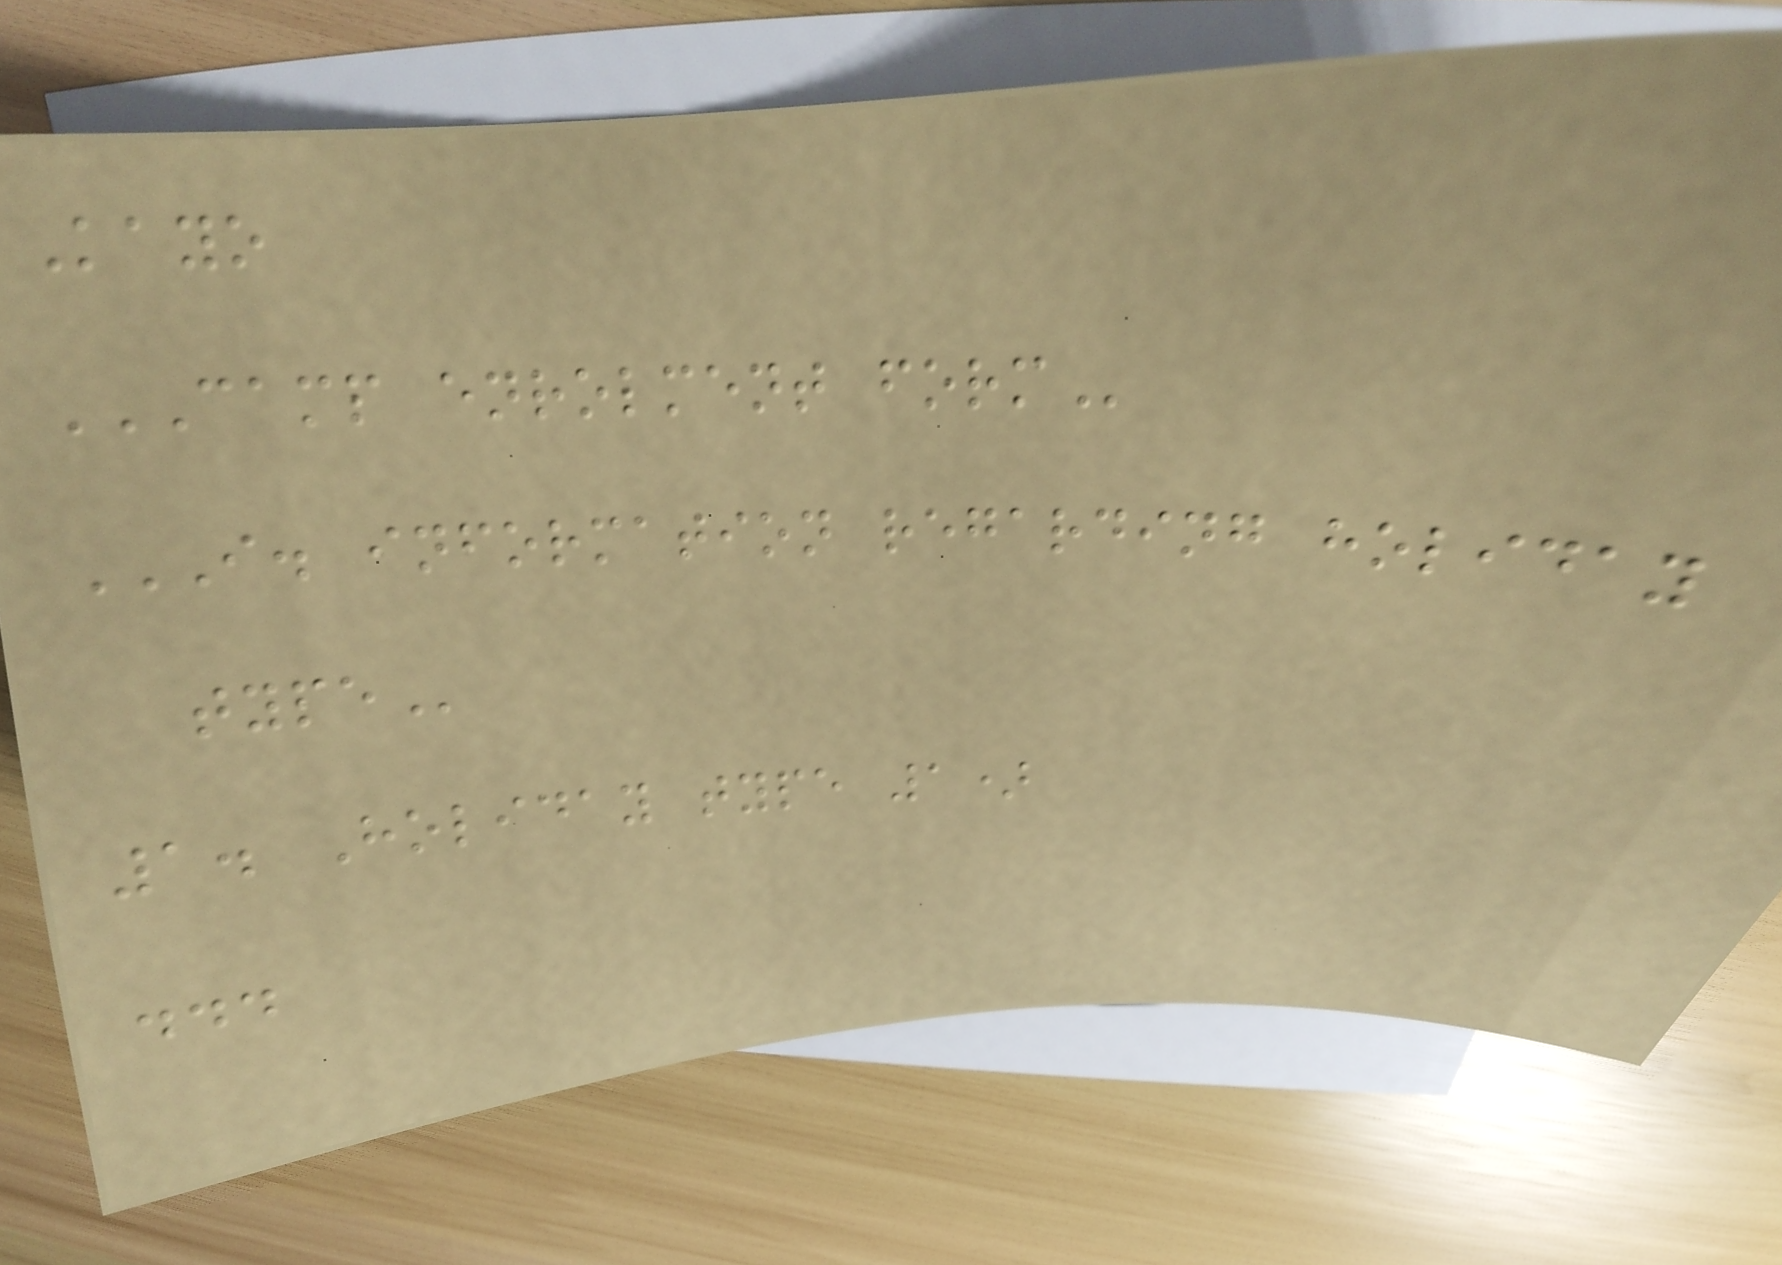Kayo
CAMP ENROLMENT FORM
I. INFORMATION REGARDING HOLIDAY
TYPE
1. Holiday type 1)
...
